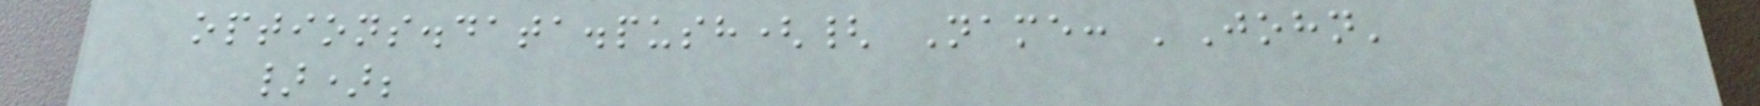options.data.push({ Name: 'John'
});
